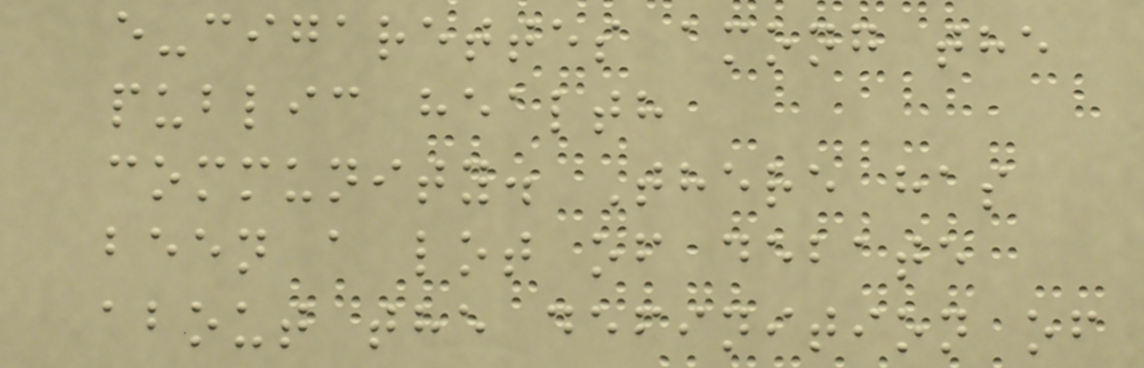e-cigarettes among the
public health
community. There has
been a lot of debate
about the definition of
